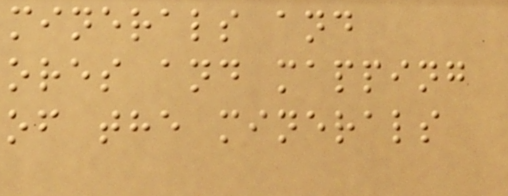minerals and
ores and mapping
of the minerals
